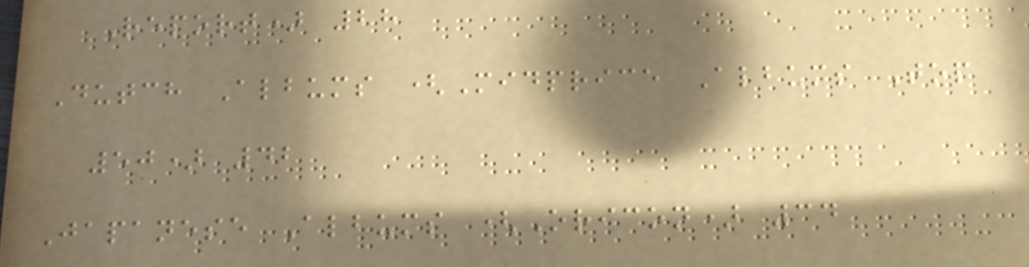Report) 28
Dutch Albums (Midprice Albums Top
50) 42
Japanese Albums (Oricon) 34
